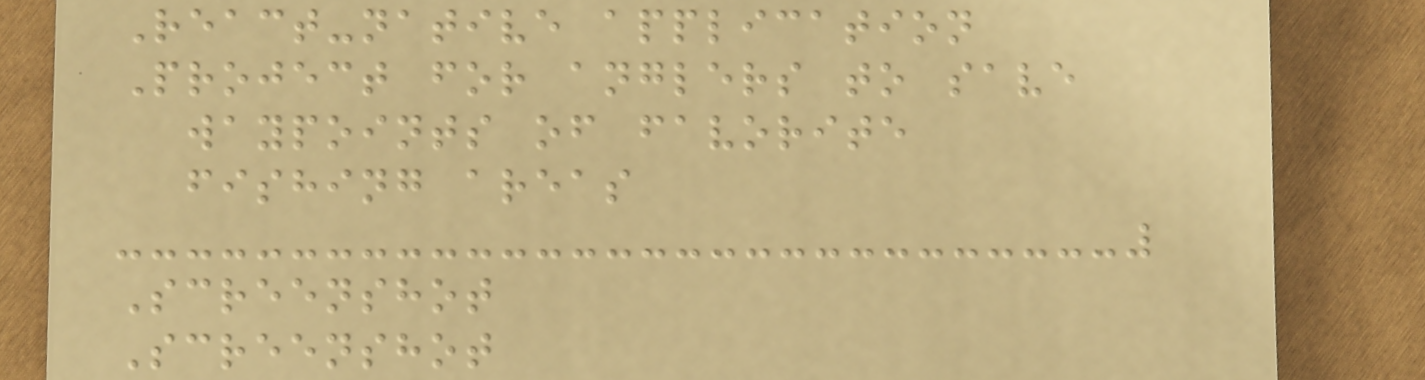React-native application
Project for anglers to save
waypoints of favorite
fishing areas
Screenshot
Screenshot
